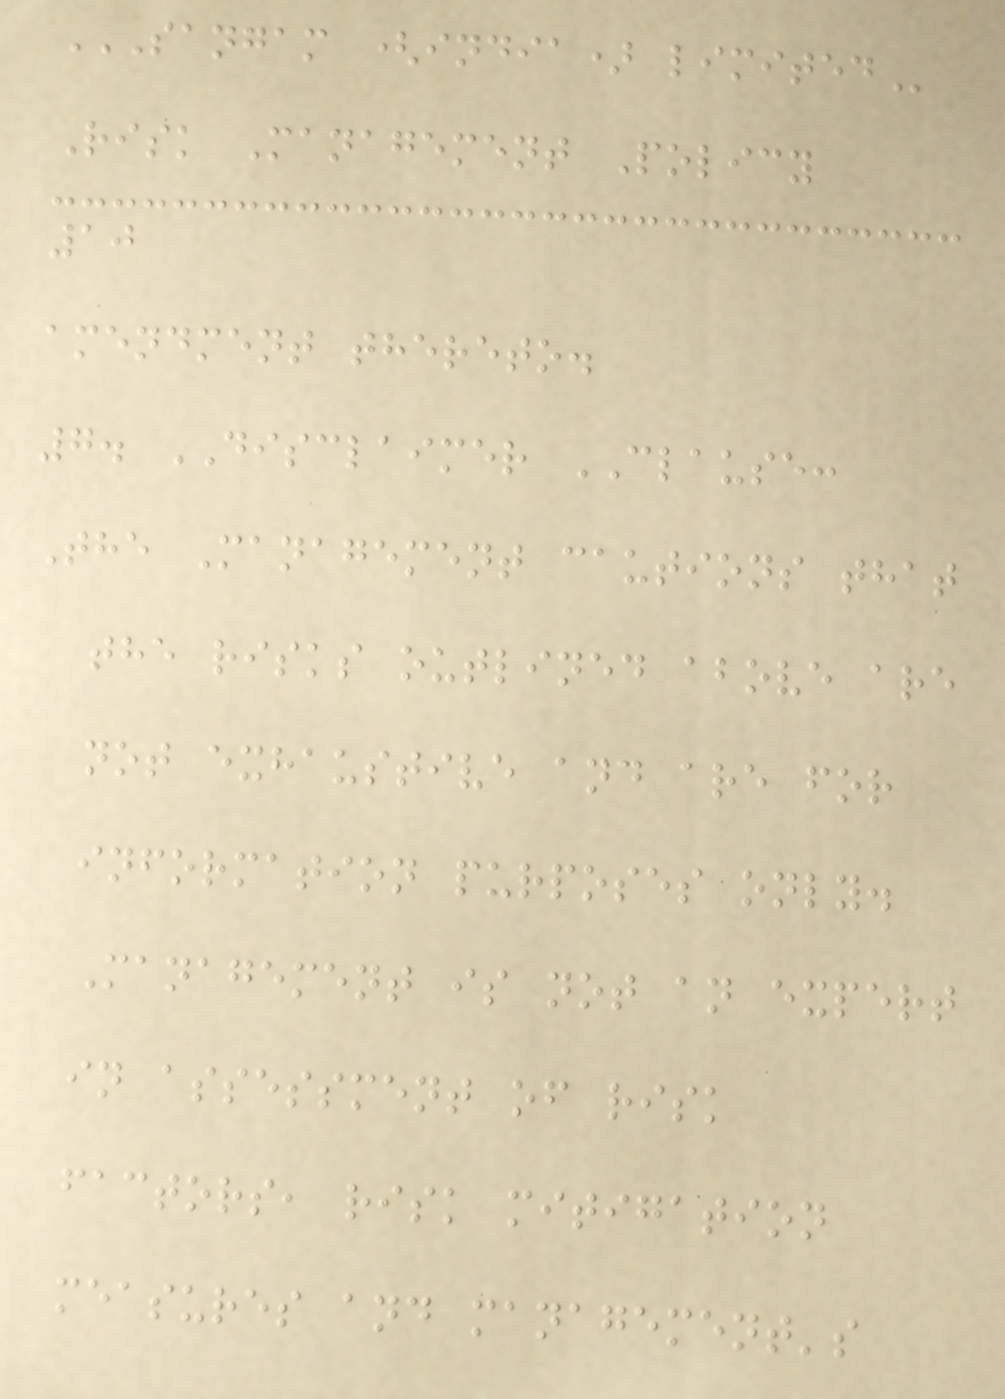SANGAM (INDIA) LIMITED
Risk Management Policy
10
amendment thereto.
7. DISCLAIMER CLAUSE:
The Management cautions that
the risks outlined above are
not exhaustive and are for
information purposes only.
Management is not an expert
in assessment of risk
factors, risk mitigation
measures and management's
